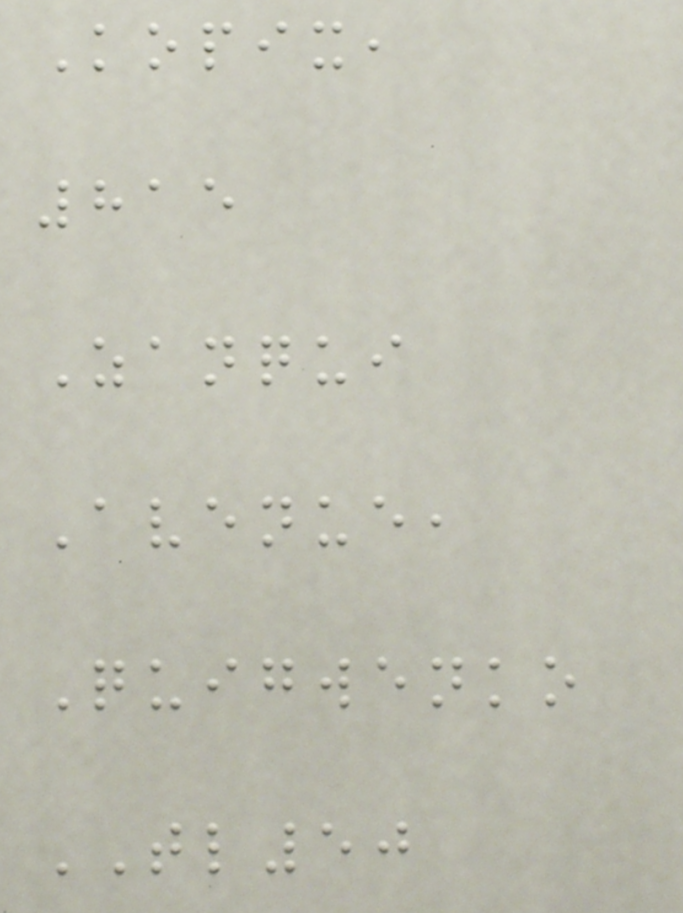Kopix,
815
Zanqui
Avenue,
Quigwenko
TL50
